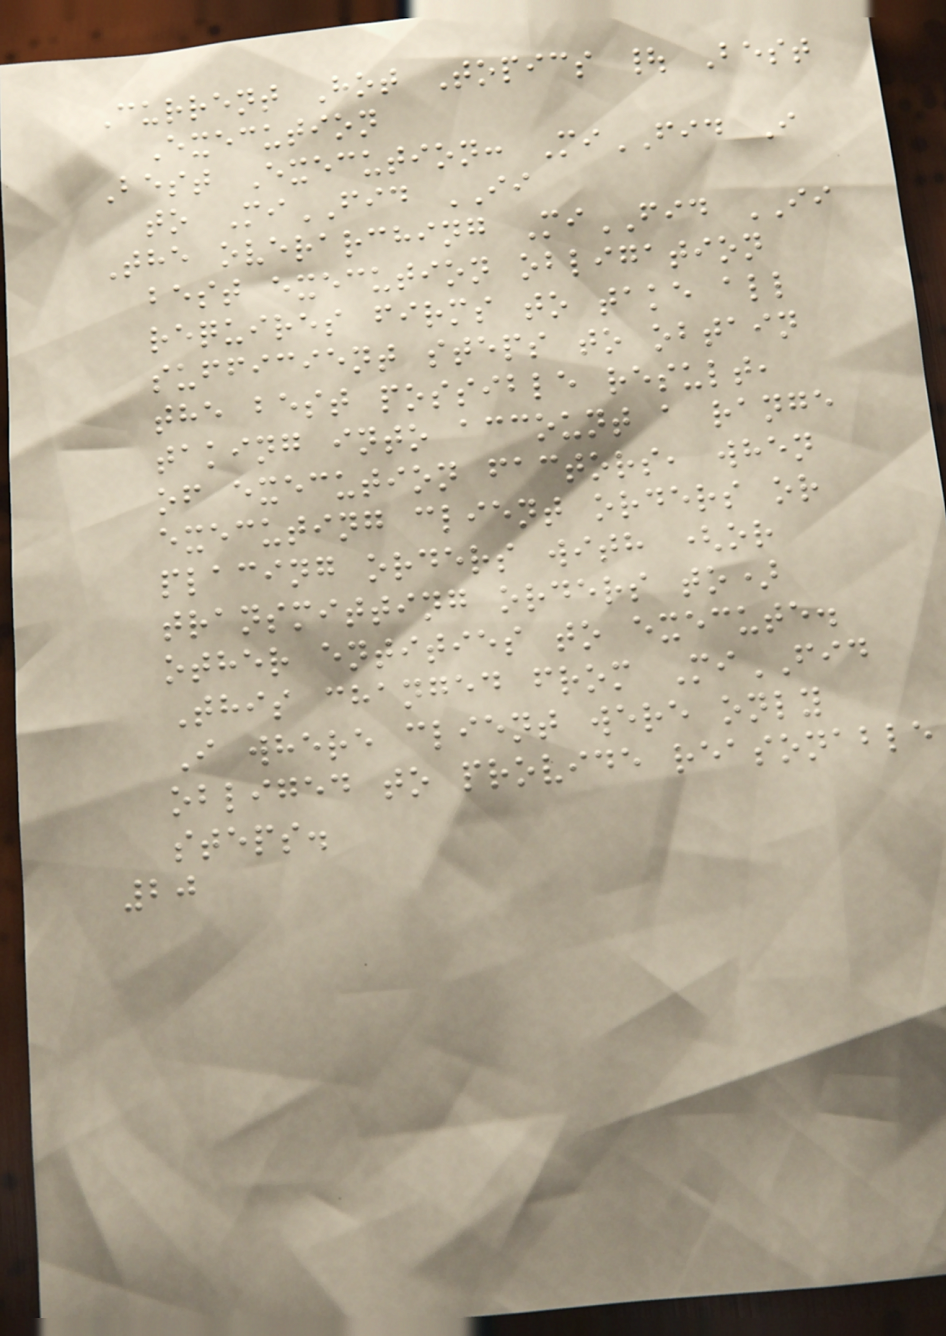Current Hot Topics | Best
Execution
Best Execution: MiFID I
to MiFID II
The overarching MiFID II
best execution obligation
requires firms to take all
sufficient steps to obtain
the best possible result,
taking into account a range
of execution factors, when
executing client orders or
placing orders with (or
transmitting orders to)
other entities to execute.
This changed from MiFID
I where client were only
obliged to provide reasonable
steps.
20
